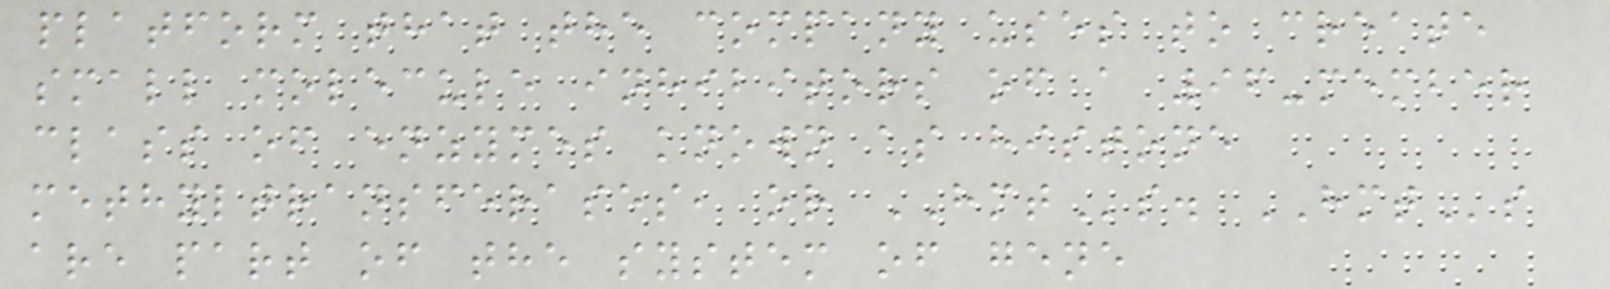platform that the company uses to create
small molecule inhibitors of a 96-member
class of enzymes known as histone
methyltransferases, or HMTs. HMTs
are part of the system of gene
